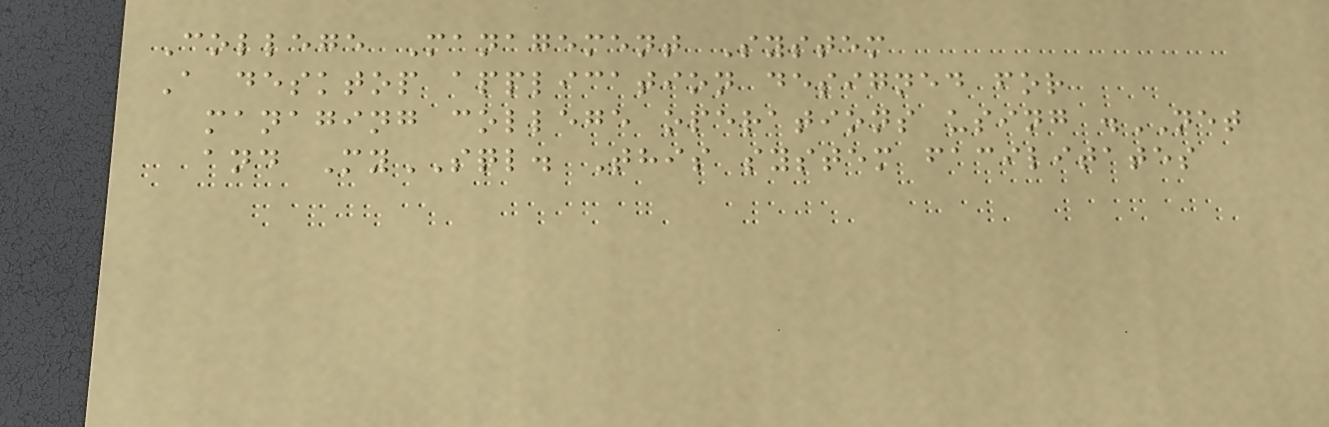College Management System
A desktop application designed for
managing college operations using .NET
and MySQL. This system facilitates
